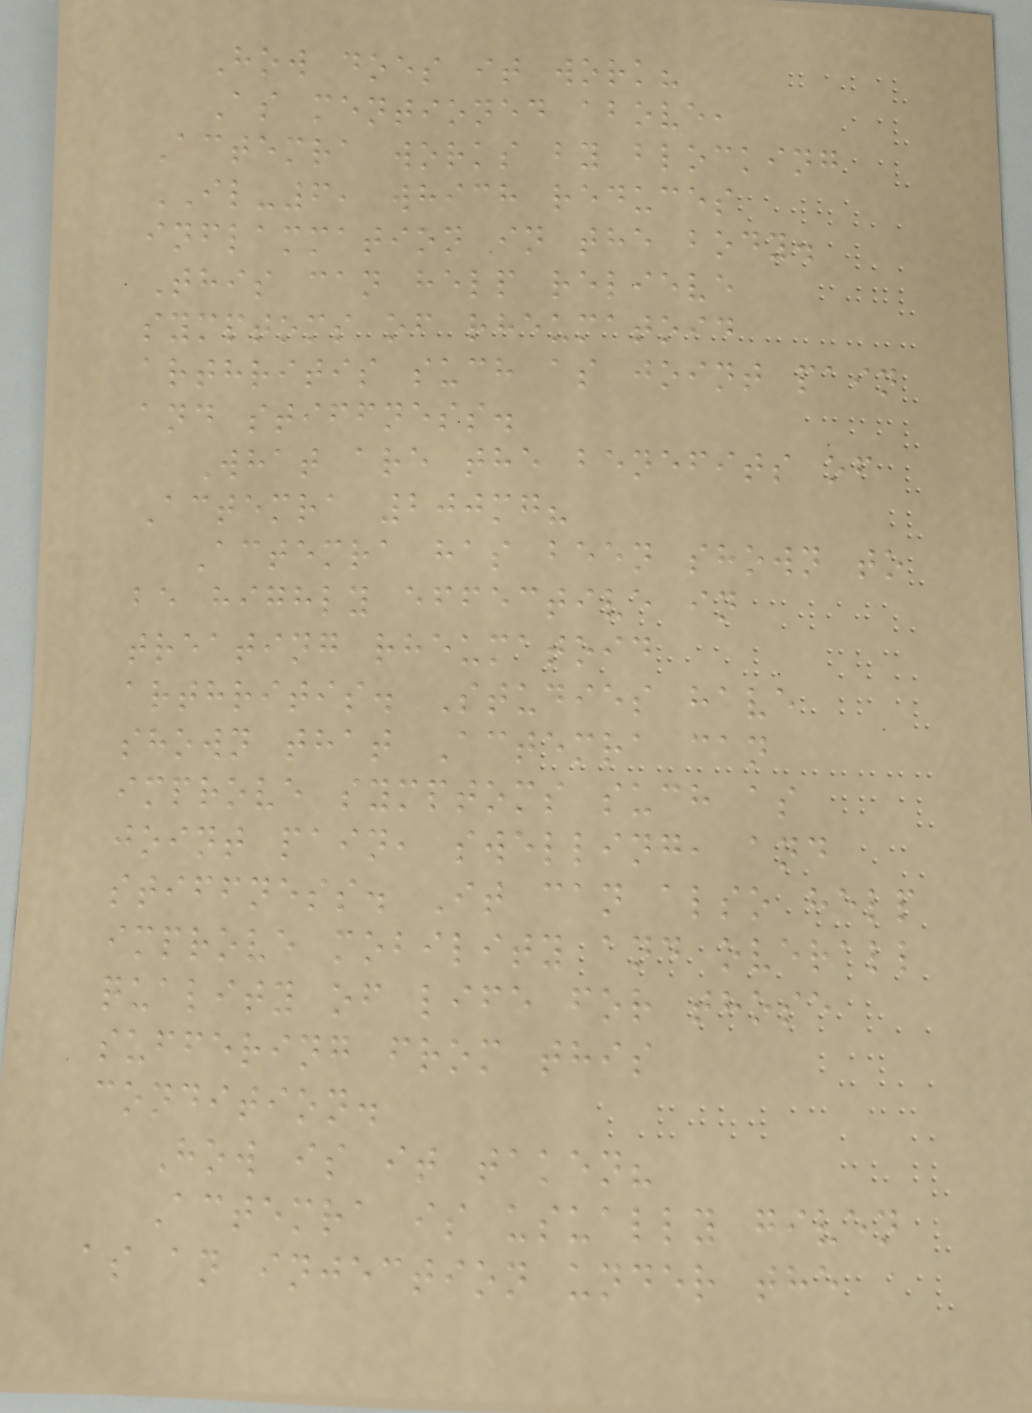How does it work?
As mentioned above,
Actemra works by blocking
IL-6, which reduces
inflammation in the body.
This can help relieve
symptoms of rheumatoid
arthritis such as joint pain
and stiffness.
What are the benefits of
Actemra 200mg?
Actemra has been shown to
be highly effective in
treating rheumatoid
arthritis. Studies have
shown that Actemra can
improve symptoms such as
joint pain, swelling, and
stiffness. It can also help
improve mobility and overall
quality of life for those
suffering from this
condition.
How is it taken?
Actemra is usually given
as an injection under the
